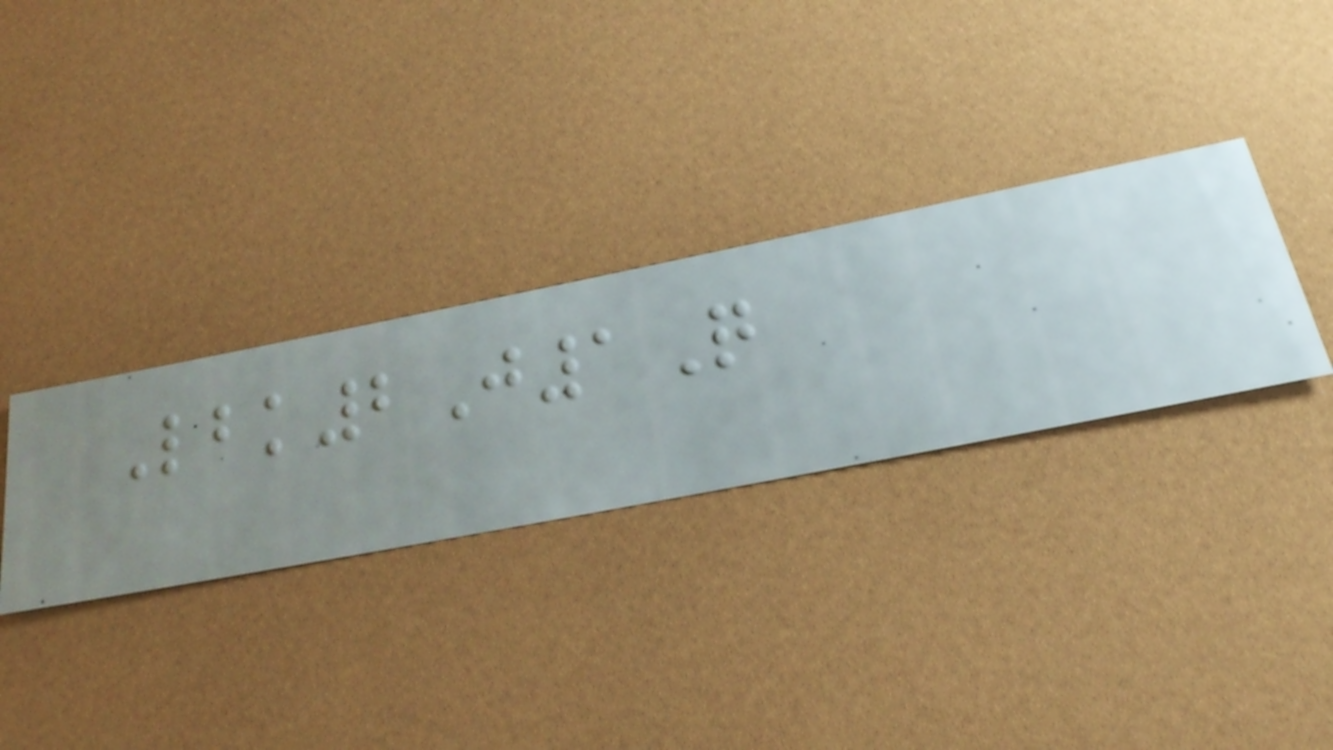Lbk2J1Q
